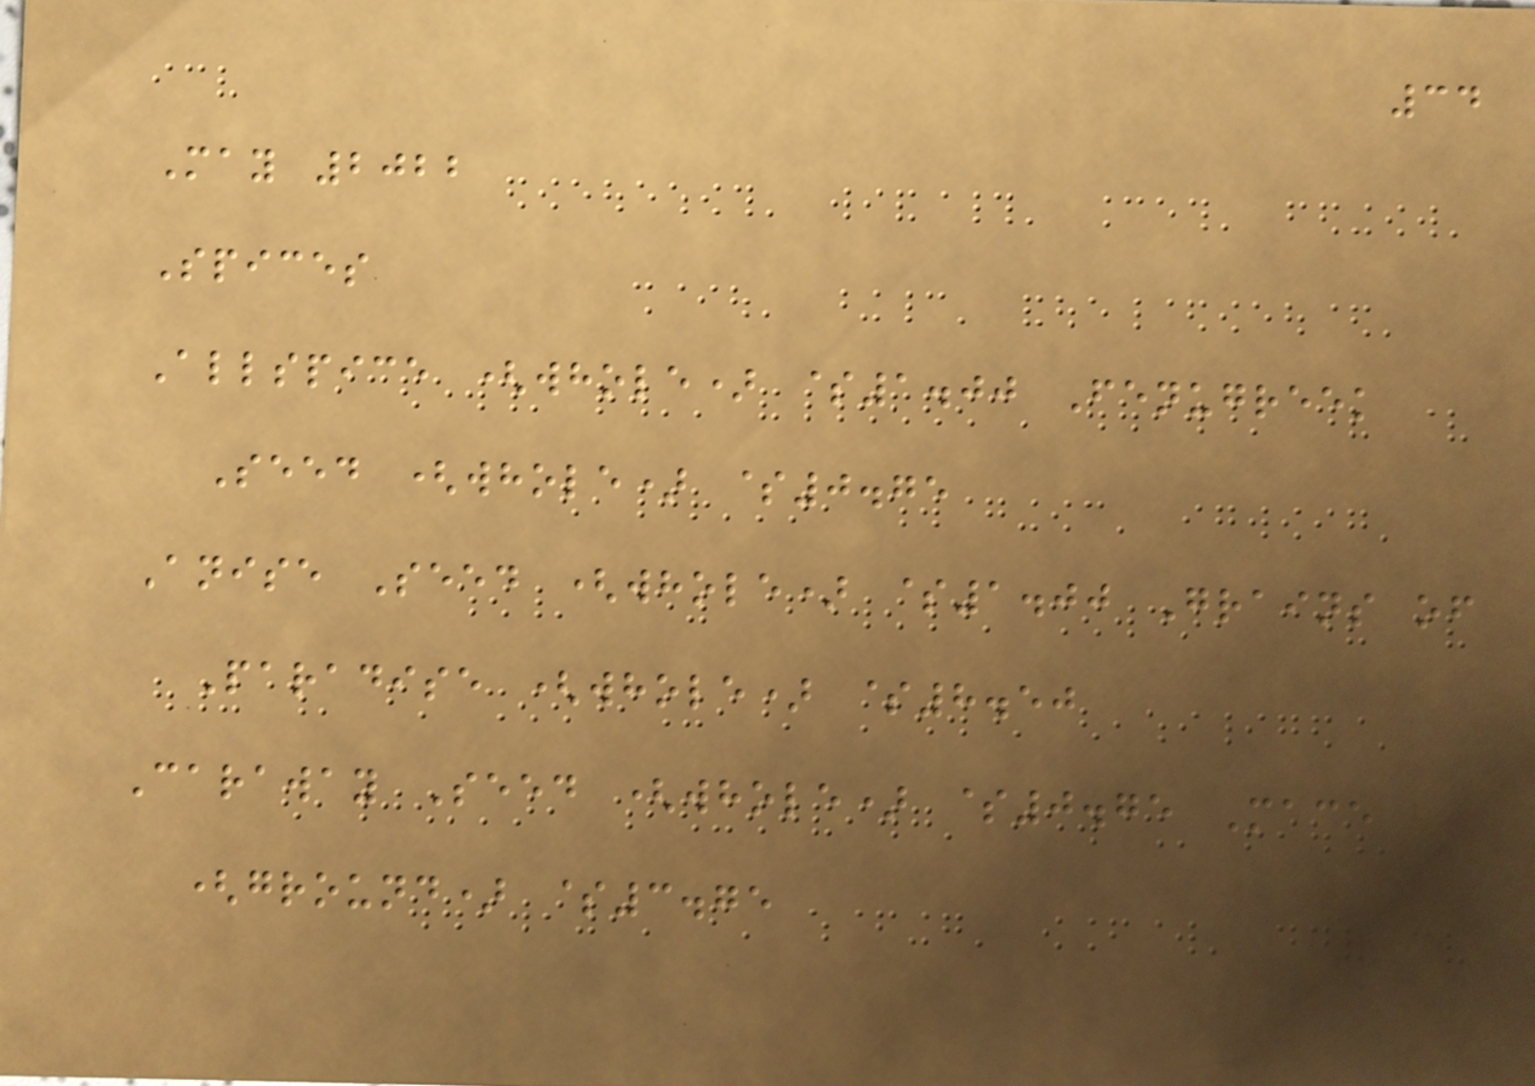34
May 2022
Spices
Allspice (whole) $1.00 Fenugreek
Seed (whole) $0.75
Anise Seed (whole) $1.00 Grains of
Paradise (whole) $8.50
Caraway Seed (whole) $0.75 Mace
(ground) $3.75
